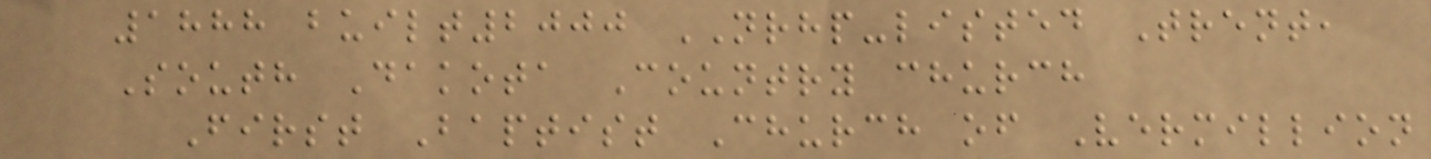1888 built2000 NRHP-listed Trent,
South Dakota Country church
First Baptist Church of Vermillion
